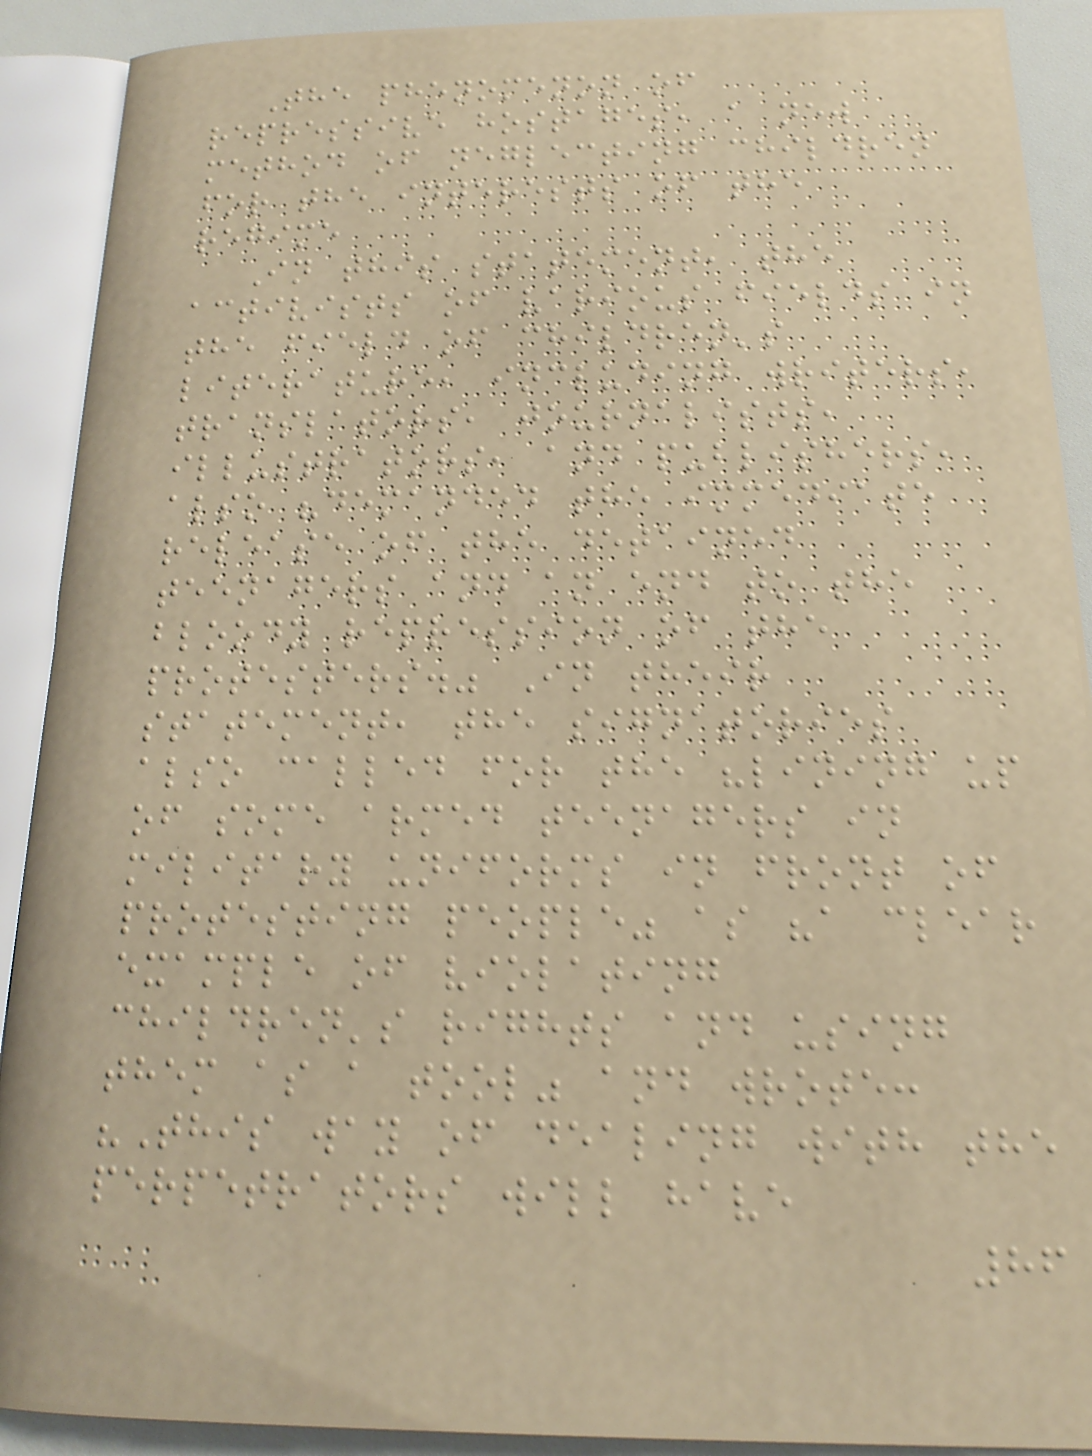The phenomenon of
repressive hostages, a new
method of neglecting children
for the interests of the
regime
In this statement, the
activists of various fields in
the field of children's
literature, including writers,
translators, journalists,
illustrators, and publishers,
also "demanded the immediate
release of the detained
teenagers and an end to the
bloody repression of the
protesters." In their
statement, the signatories
also called for the "lining up
of some armed teenagers in
military uniforms in front of
protesting people" as "a clear
example of violating
children's rights and using
them as a tool" and wrote:
"This way of dealing with the
perpetrators will have
86
